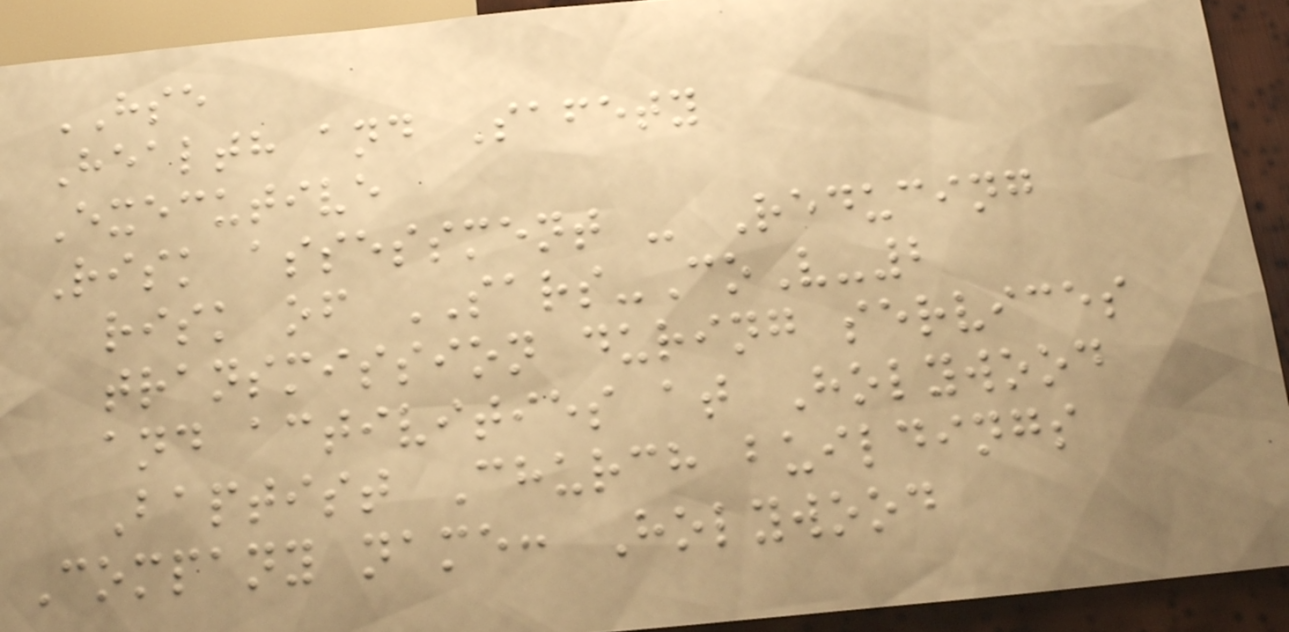HSE
Health and Safety
Executive
Risk assessment - Reducing
risk of SARS-CoV-2
transmission during services
and activities at Holywood
Baptist Church buildings
Company name: Holywood
